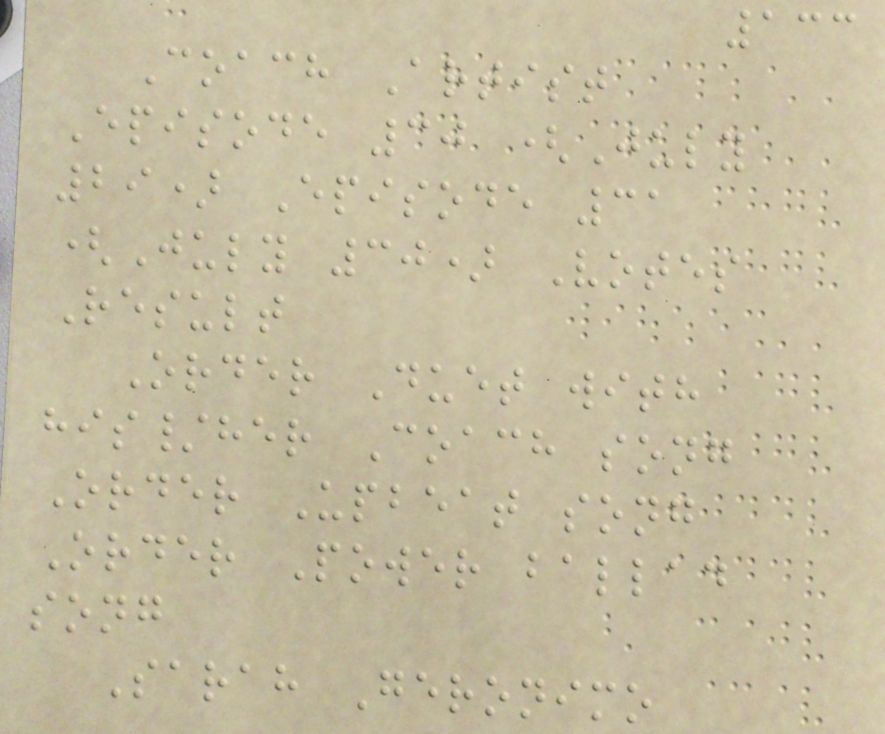133
Coach Artist
Episode 30 (July
29) Episode 31
(July 30) Votes
Result
Order Duet with
his/her Coach song
Order Upbeat song
Order Power ballad
song
Sarah Geronimo
